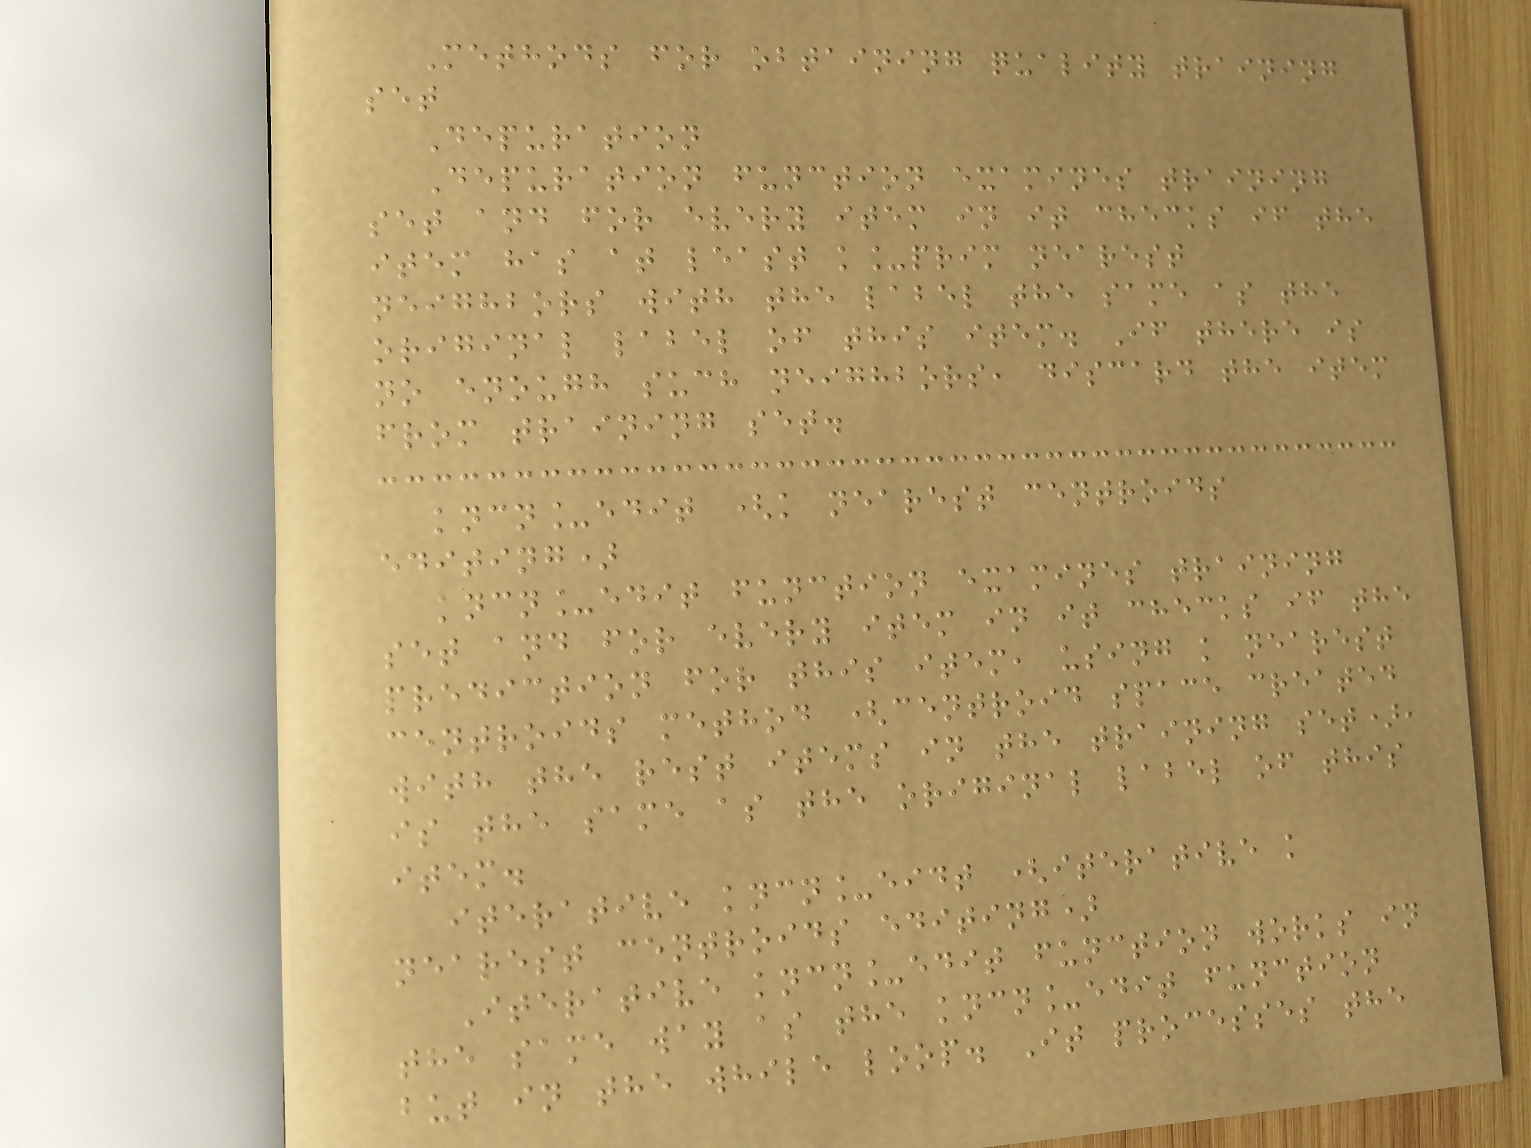Methods for obtaining quality training
set
Depuration
Depuration function examines training
set and for every item in it checks if the
item has at least k_prim nearest
neighbors with the label the same as the
original label of this item. If there is
no enough such neighbors, discard the item
from training set.
kncn_edit (k nearest centroids
editing)
kncn_edit function examines training
set and for every item in it checks if the
prediction for this item, using k nearest
centroids method (centroid space created
with the rest items in the training set),
is the same as the original label of this
item.
iterative kncn_eidt (iterative k
nearest centroids editing)
Iterative kncn_edit function works in
the same way as the kncn_edit function
but in the while loop. It processes the
